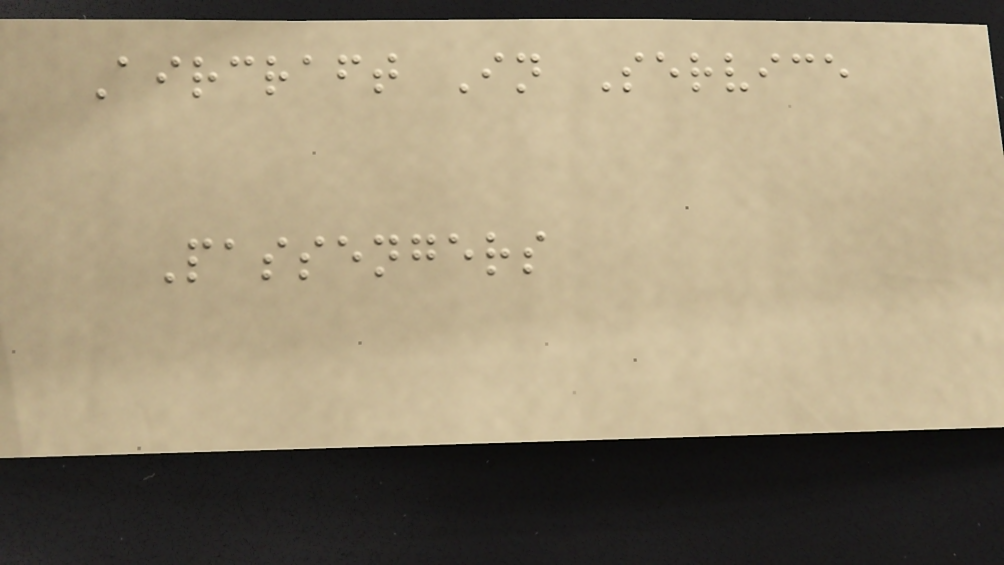Aircraft In Service
Passengers
